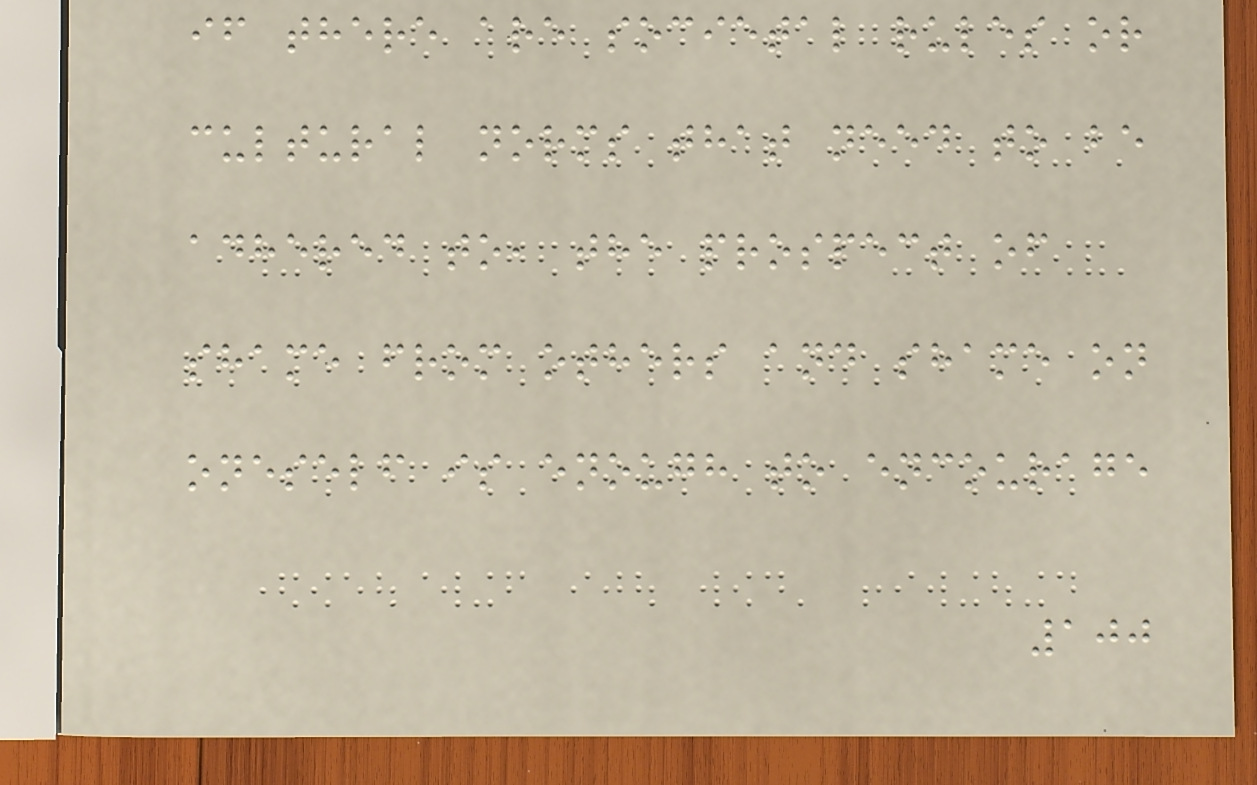if there are societal rules or
cultural norms that need to be
adhered to, the prospect of
shame from others and shame on
oneself is enough to encourage
100
